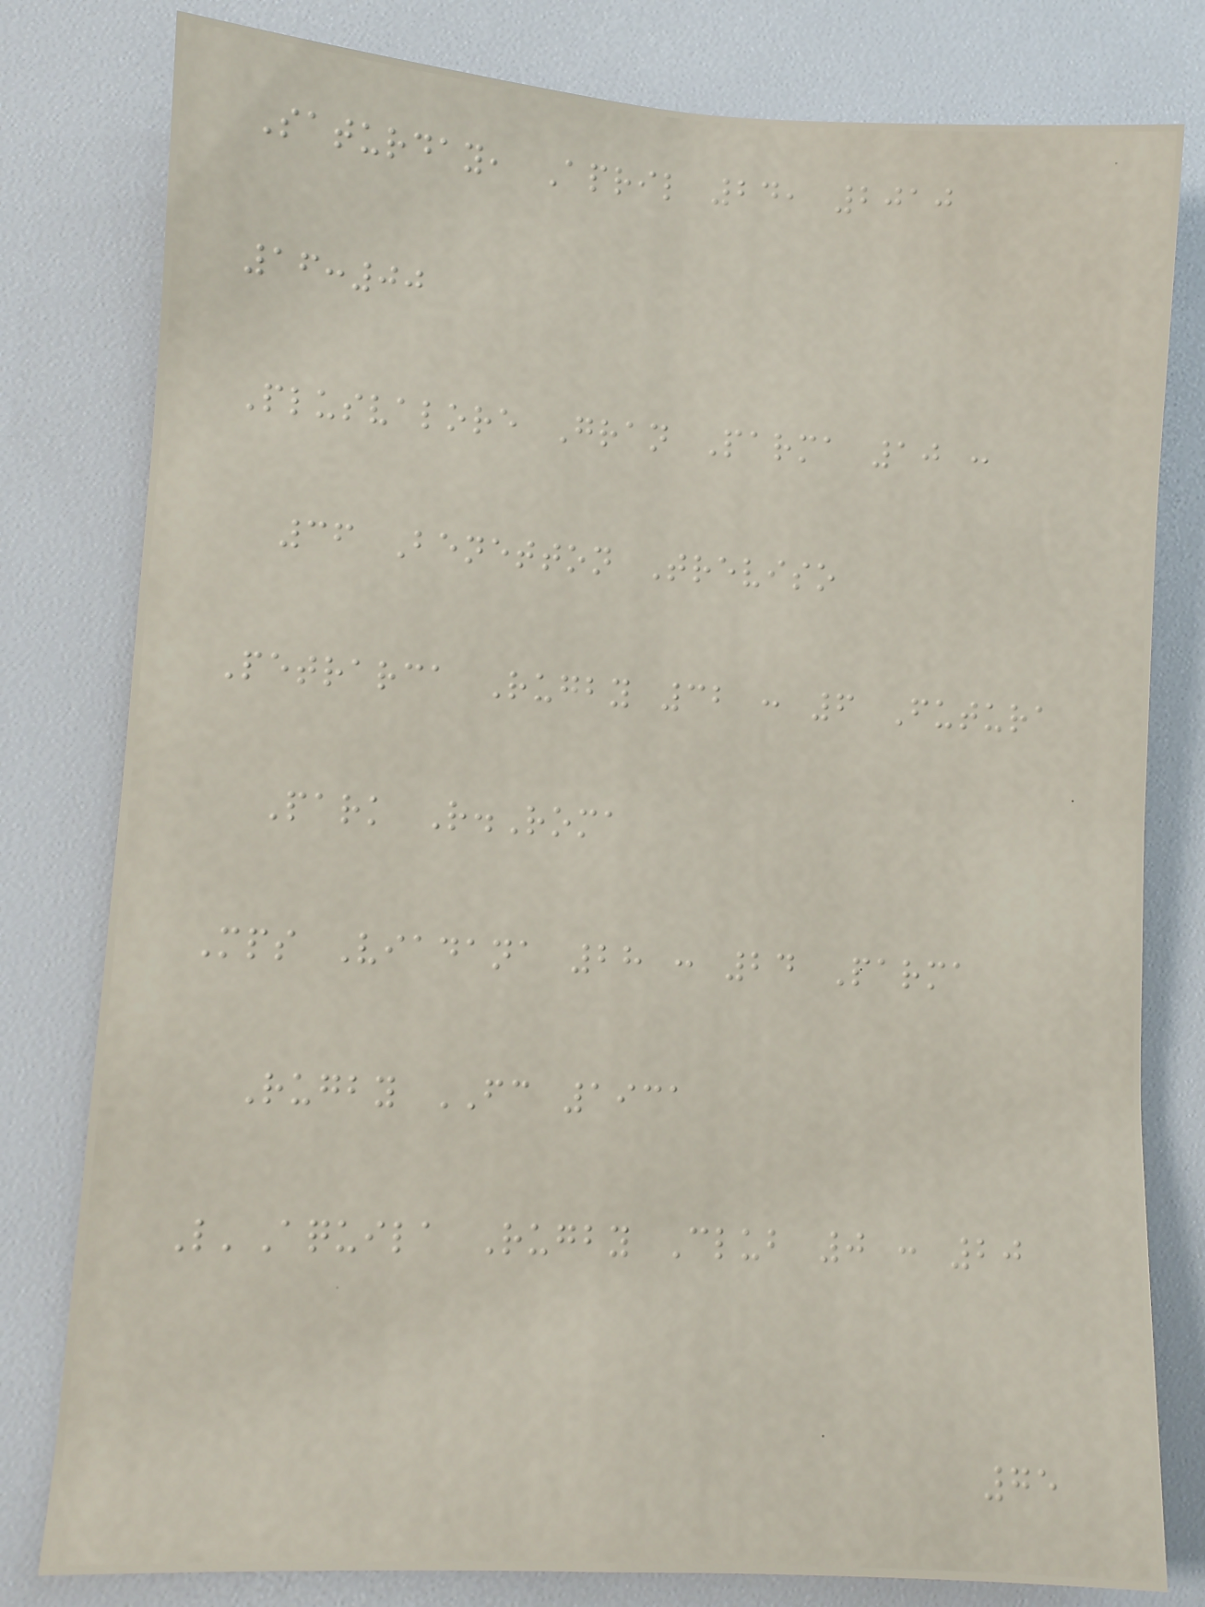Saturday, April 24, 2010
16:00
Plusvalore Gran Parma 10 :
36 Benetton Treviso
Petrarca Rugby 32 : 6 Futura
Park R.Roma
Mps Viadana 28 : 24 Parma
Rugby FC 1931
L'Aquila Rugby Club 0 : 20
75
